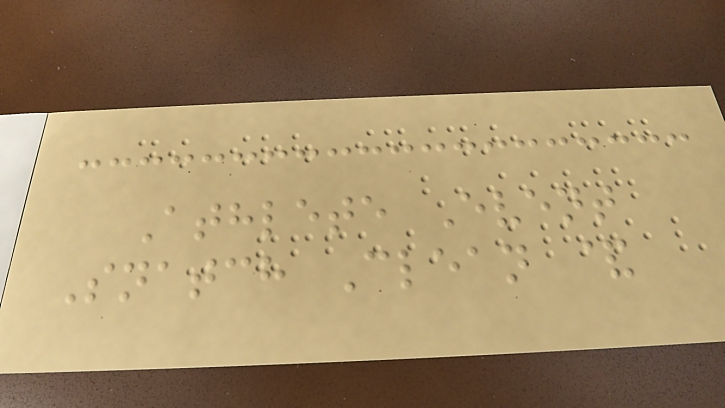Athlete Event
Snatch Clean &
